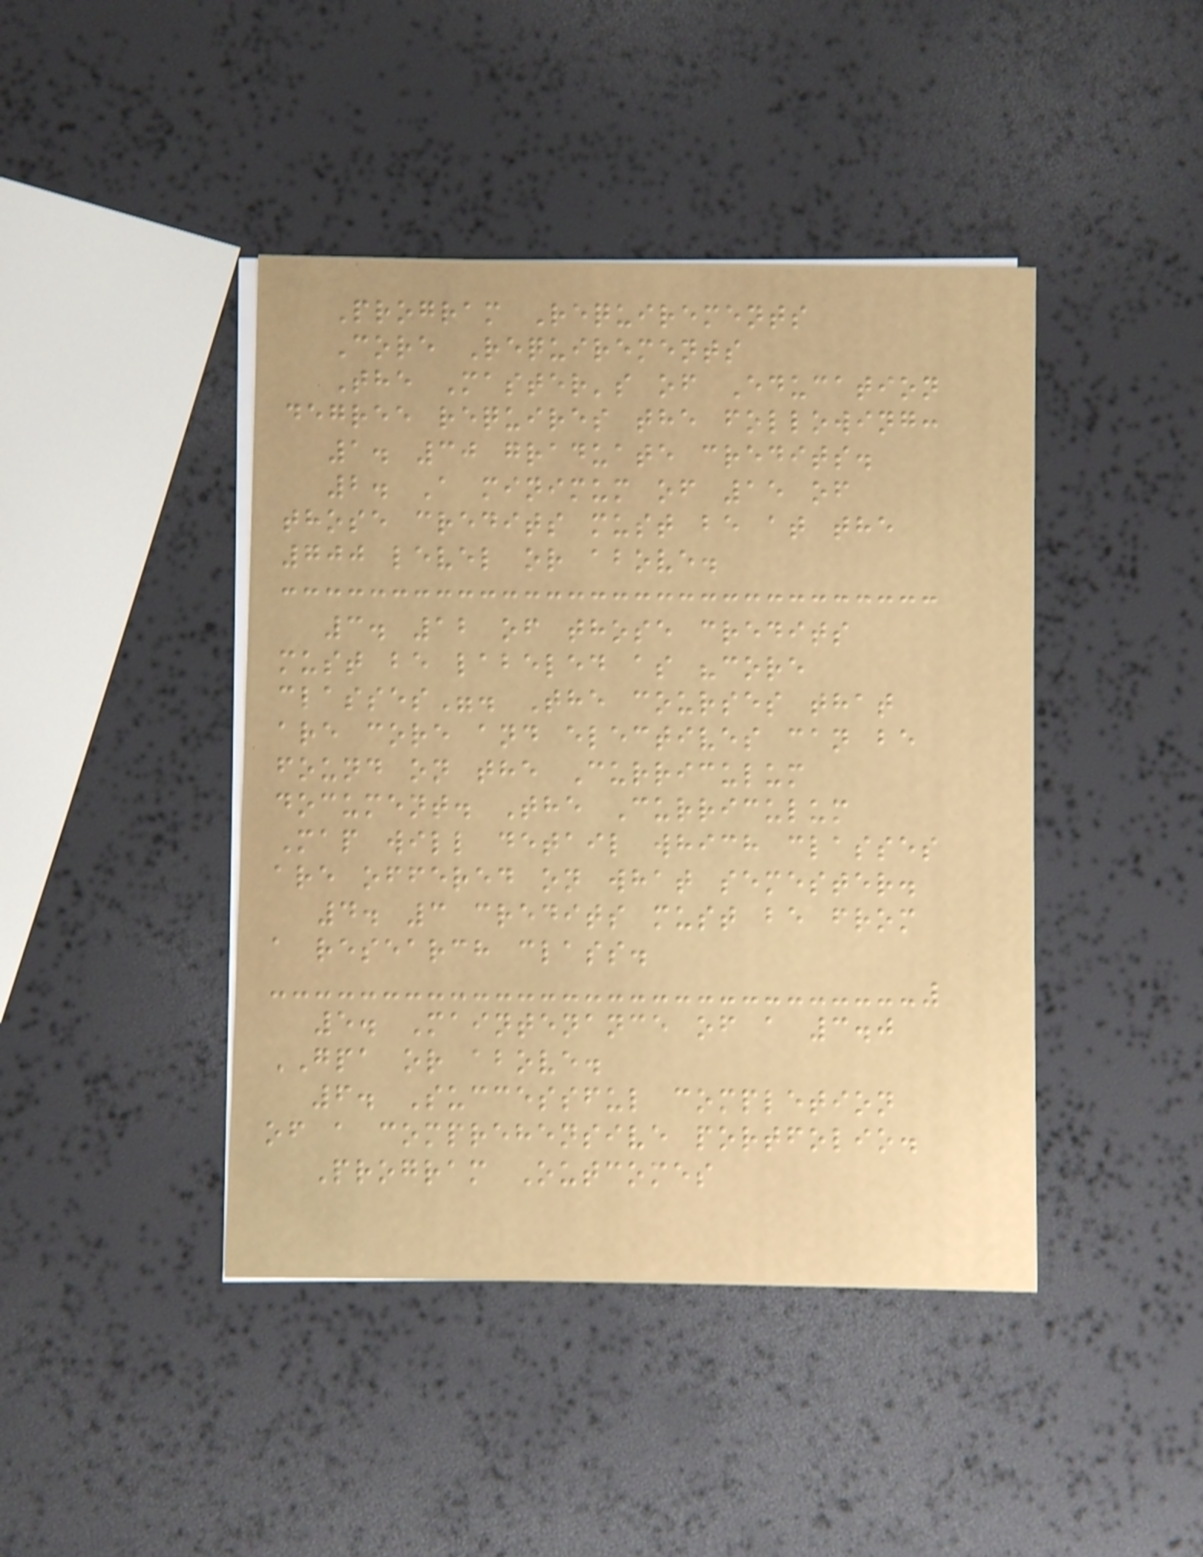Program Requirements
Core Requirements
The Master's of Education
degree requires the following:
1. 30 graduate credits.
2. A minimum of 15 of
those credits must be at the
700 level or above.
3. 12 of those credits
must be labeled as "core
classes". The courses that
are core and electives can be
found on the Curriculum
document. The Curriculum
Map will detail which classes
are offered on what semester.
4. 3 credits must be from
a research class.
5. Maintenance of a 3.0
GPA or above.
6. Successful completion
of a comprehensive portfolio.
Program Outcomes
